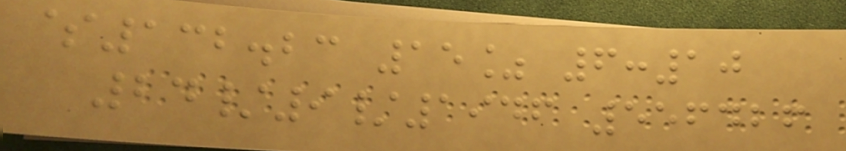$132.23 15% 6:10
24/9/1946 556426
